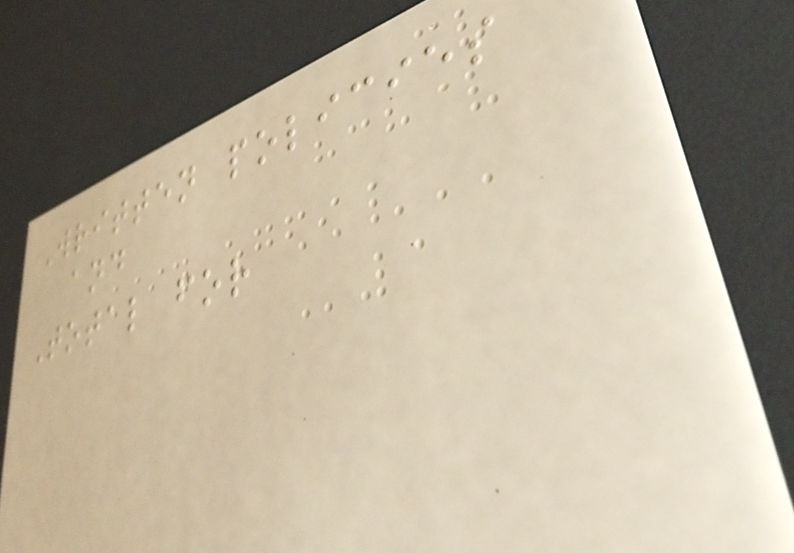Written policies
and
Total for
